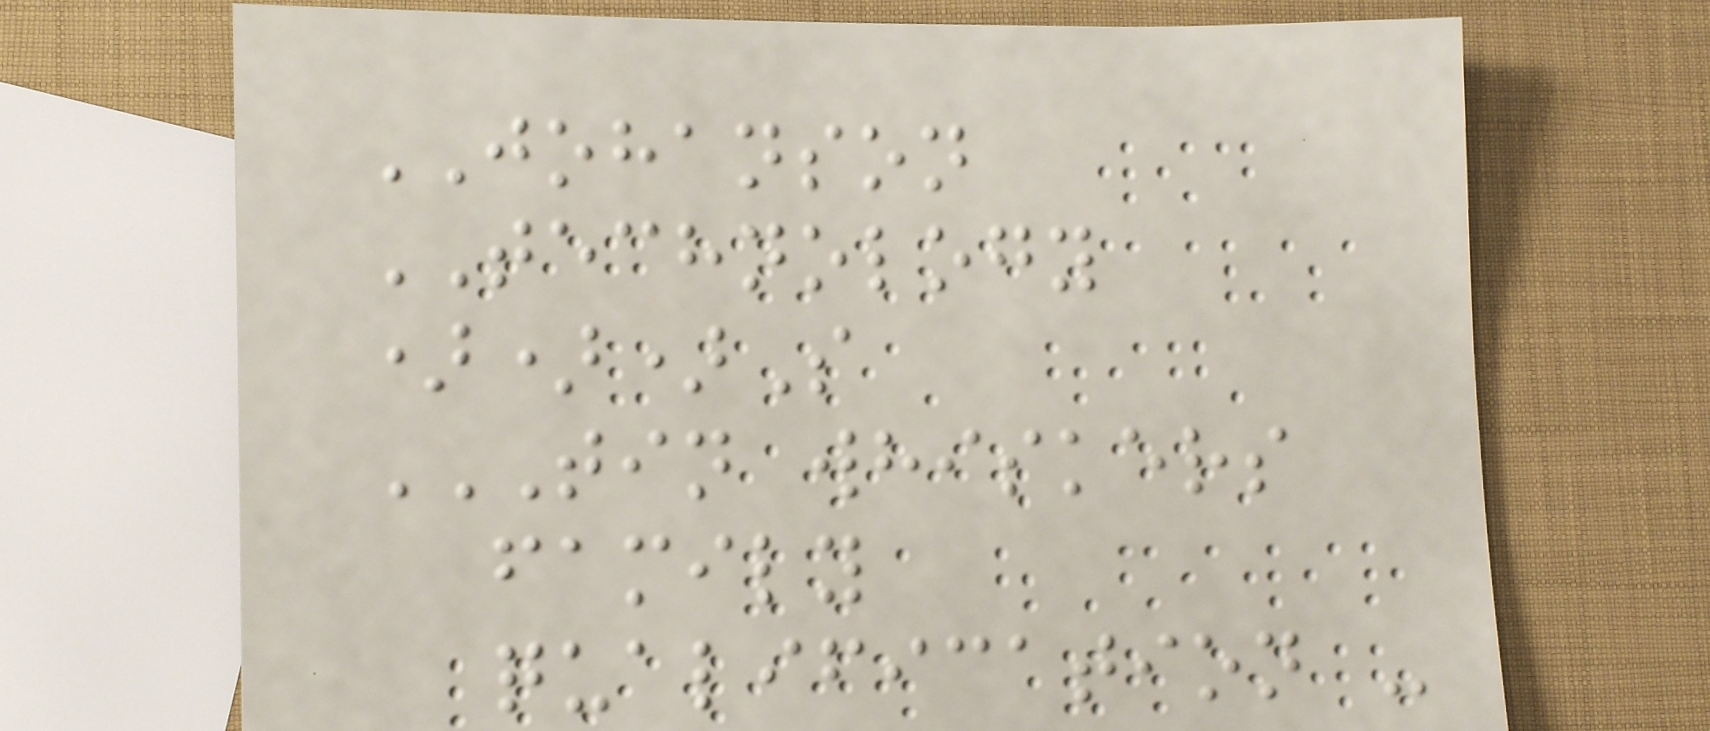JOHANSON
TECHNOLOGY
)))S
TIN WHISKERS
FAMILY
QUALIFICATION -
